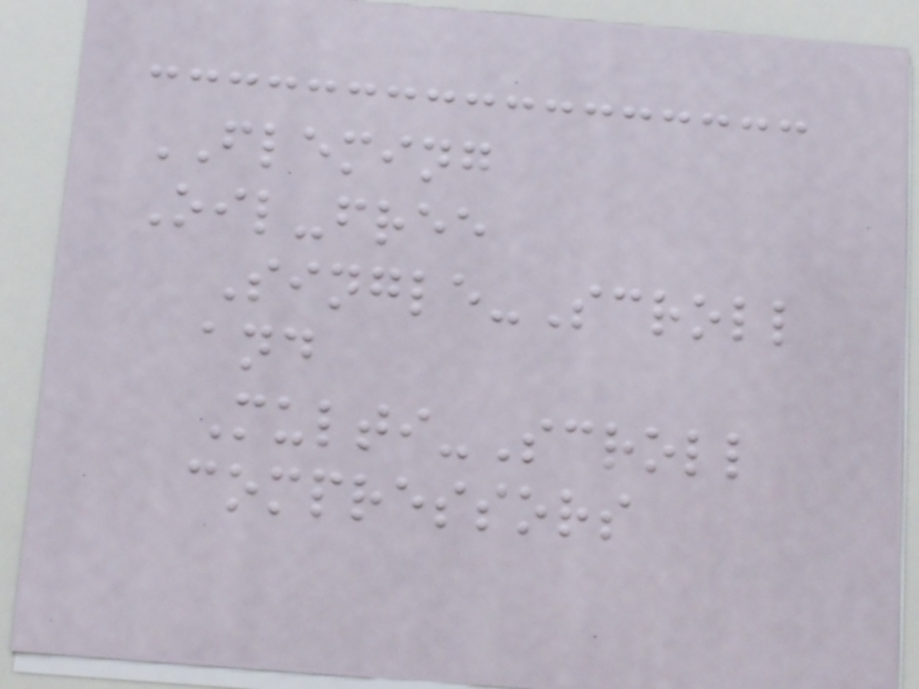FLEMING
Oil-free
Single-Scroll
and
Multi-Scroll
compressors
